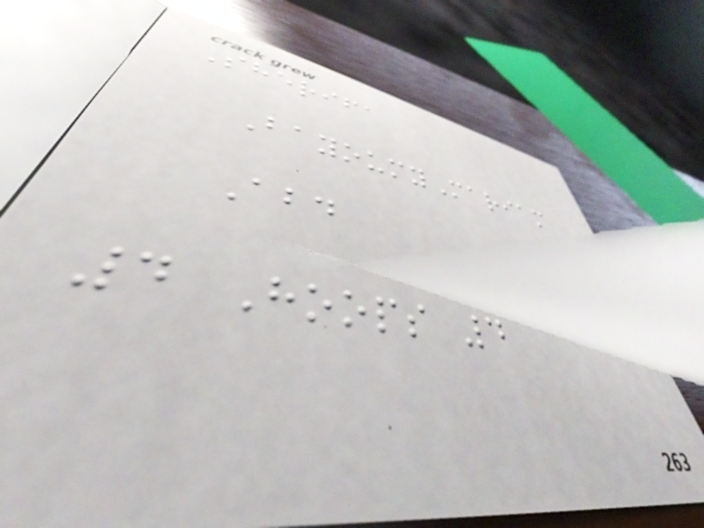Sherifa
BayoumyMariam
Abd
4 Hoops 4
